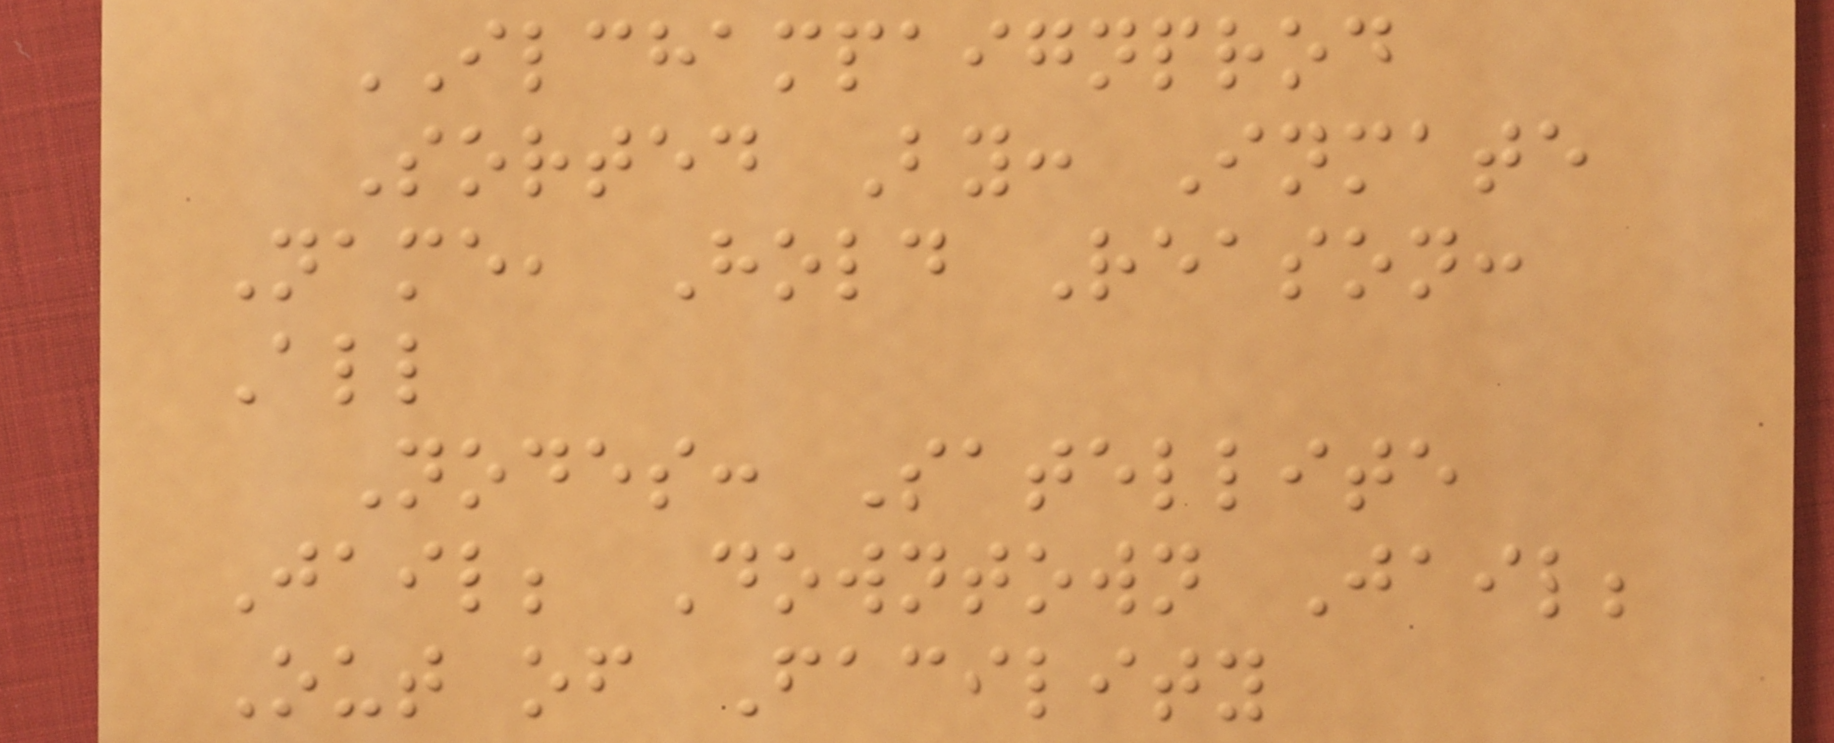ILCHAMPAIGNPROD
Sorted By: Inmate
Name, Hold Reason:
All
Nodes: Satellite
Jail; Downtown Jail;
Out of Facility
